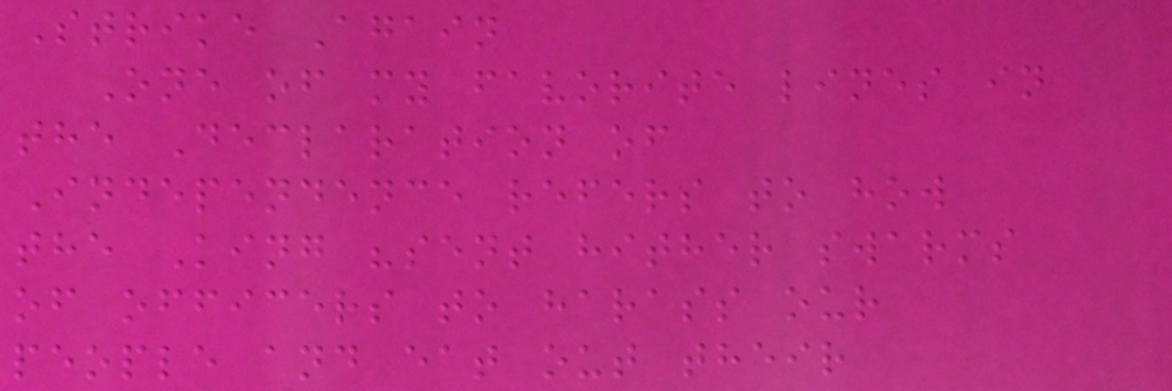Strike Again
One of my favorite lines in
the Declaration of
Independence refers to how
the King "sent hither swarms
of officers to harass our
people and eat out their
